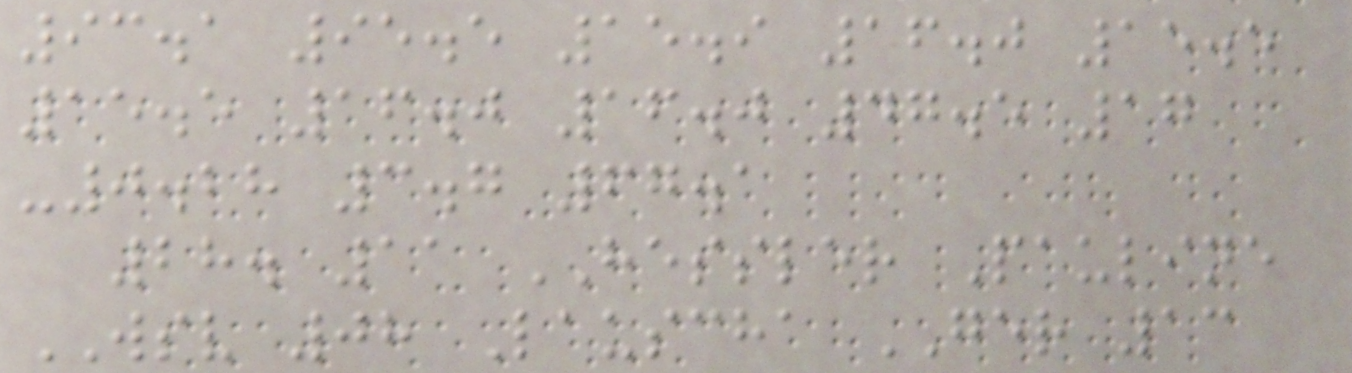93.1 95.5 15.9 16.0 15.5
15.5 16.0 16.0 47.5 17
-0.28 3.7 67.1
28. 11 HESSLER Pauline
WSV 08 Lauscha GER 13
